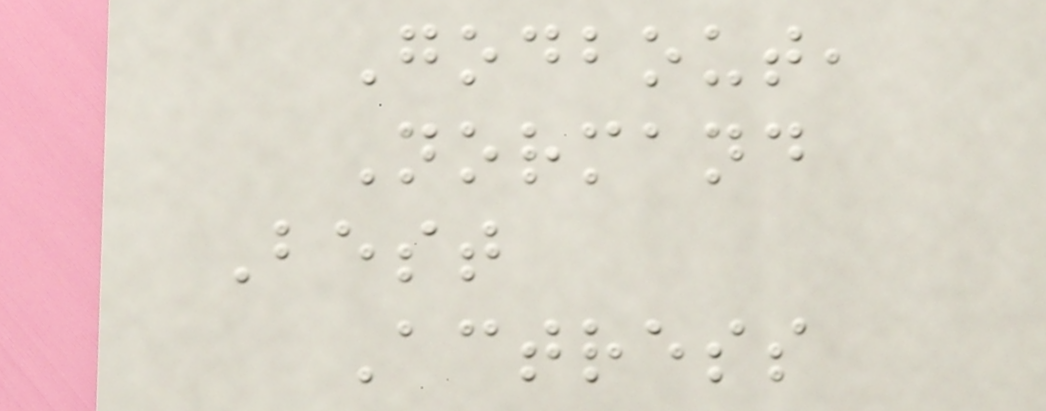Godbout,
Normand
Best
Actress
